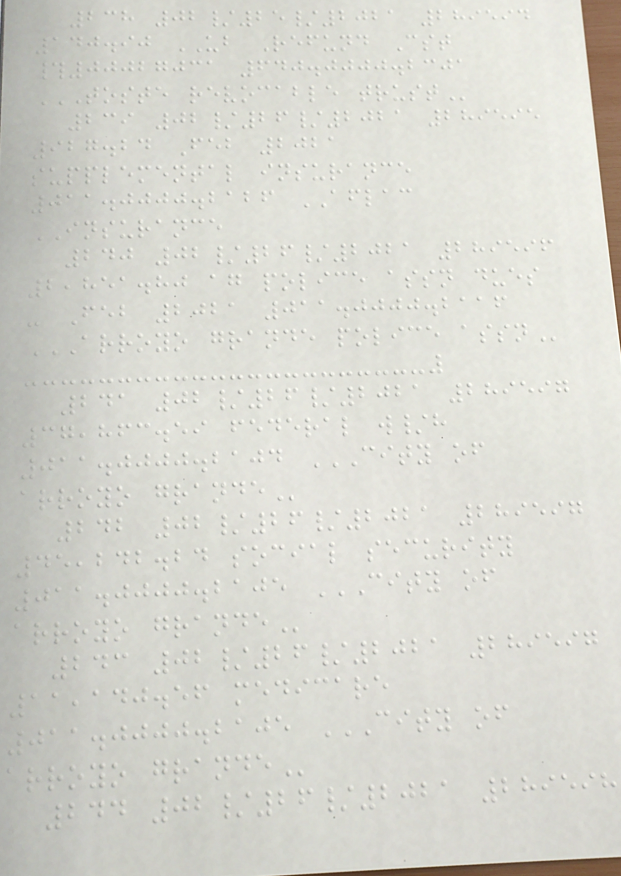238 02/25/2021 289594
140.90 UB Refund Cst
#00027031 640.0000.2301
TOSTE REVOCABLE TRUST
239 02/26/2021 289595
927.24 Feb 2021
supplemental insurance
011.0000.2126 AFLAC
INSURANCE
240 02/26/2021 289596
2,851.80 ag police assn dues
- Feb 2021 011.0000.2116
ARROYO GRANDE POLICE ASSN
241 02/26/2021 289597
37,863.59 federal w/h
011.0000.2104 CITY OF
ARROYO GRANDE
242 02/26/2021 289597
45,242.24 social security
011.0000.2105 CITY OF
ARROYO GRANDE
243 02/26/2021 289597
11,140.56 medicare
011.0000.2105 CITY OF
ARROYO GRANDE
244 02/26/2021 289598
